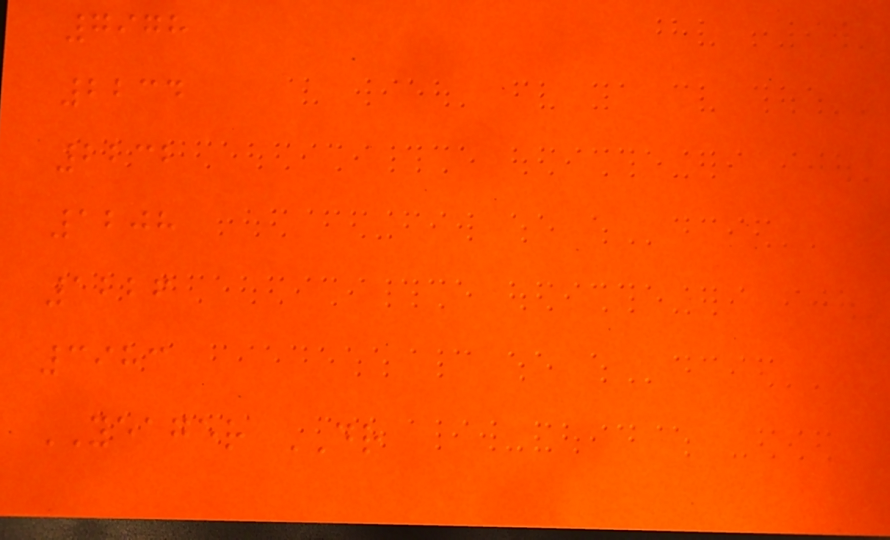7978
2234
2232
1208
1226
3983
YEAGER DR
